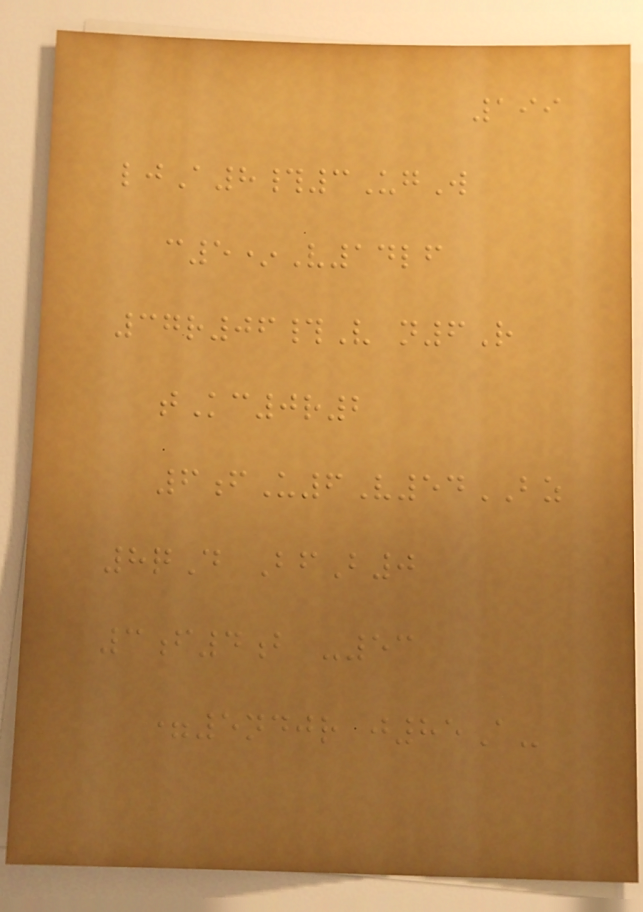199
ljA8#3UgW
c5*V14lf
37r06#V n6R
tKc0r2
6fU6V54BZ
8qD BfB0
3f4b -53
=5ndjr j85A-
